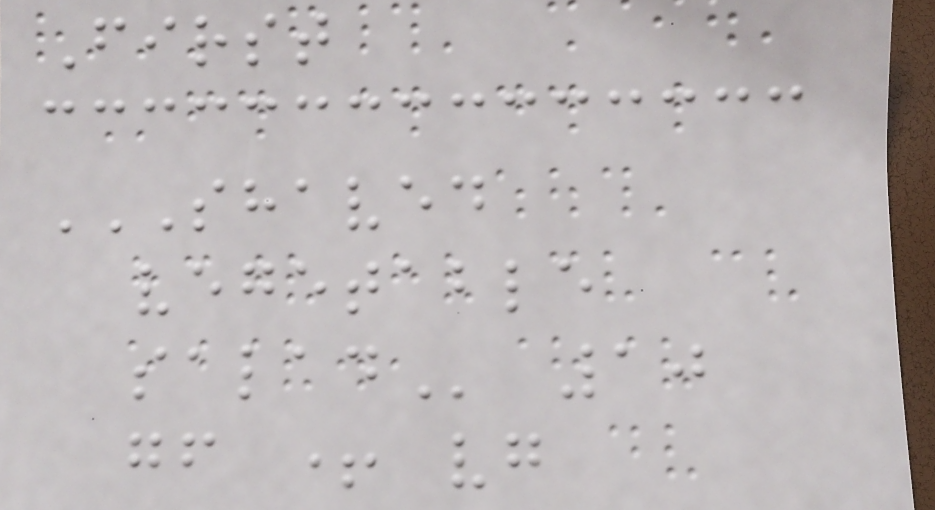First
SHAVED
VEGETABLE
SALAD 10
gf + vg
